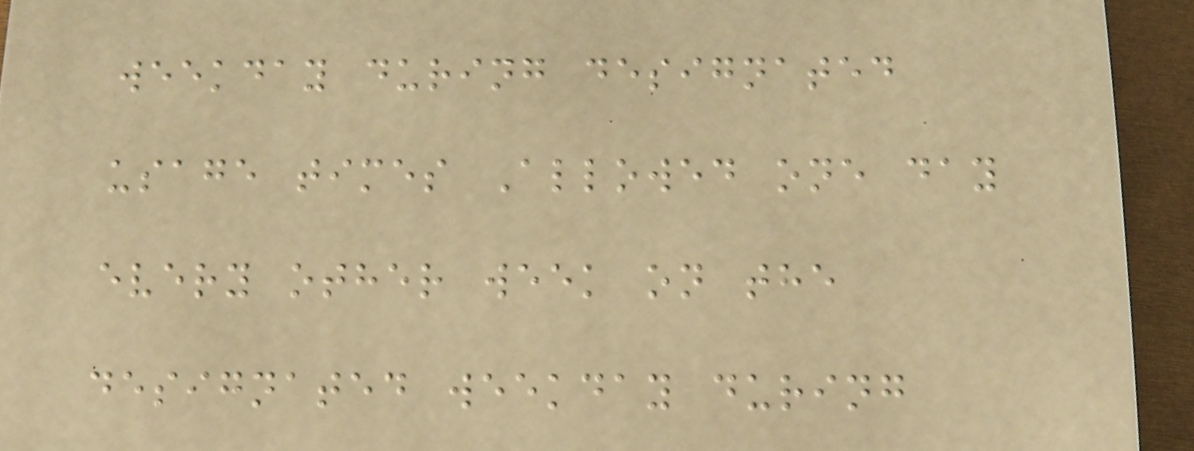weekday during designated
usage times Allowed one day
every other week on the
designated weekday during
